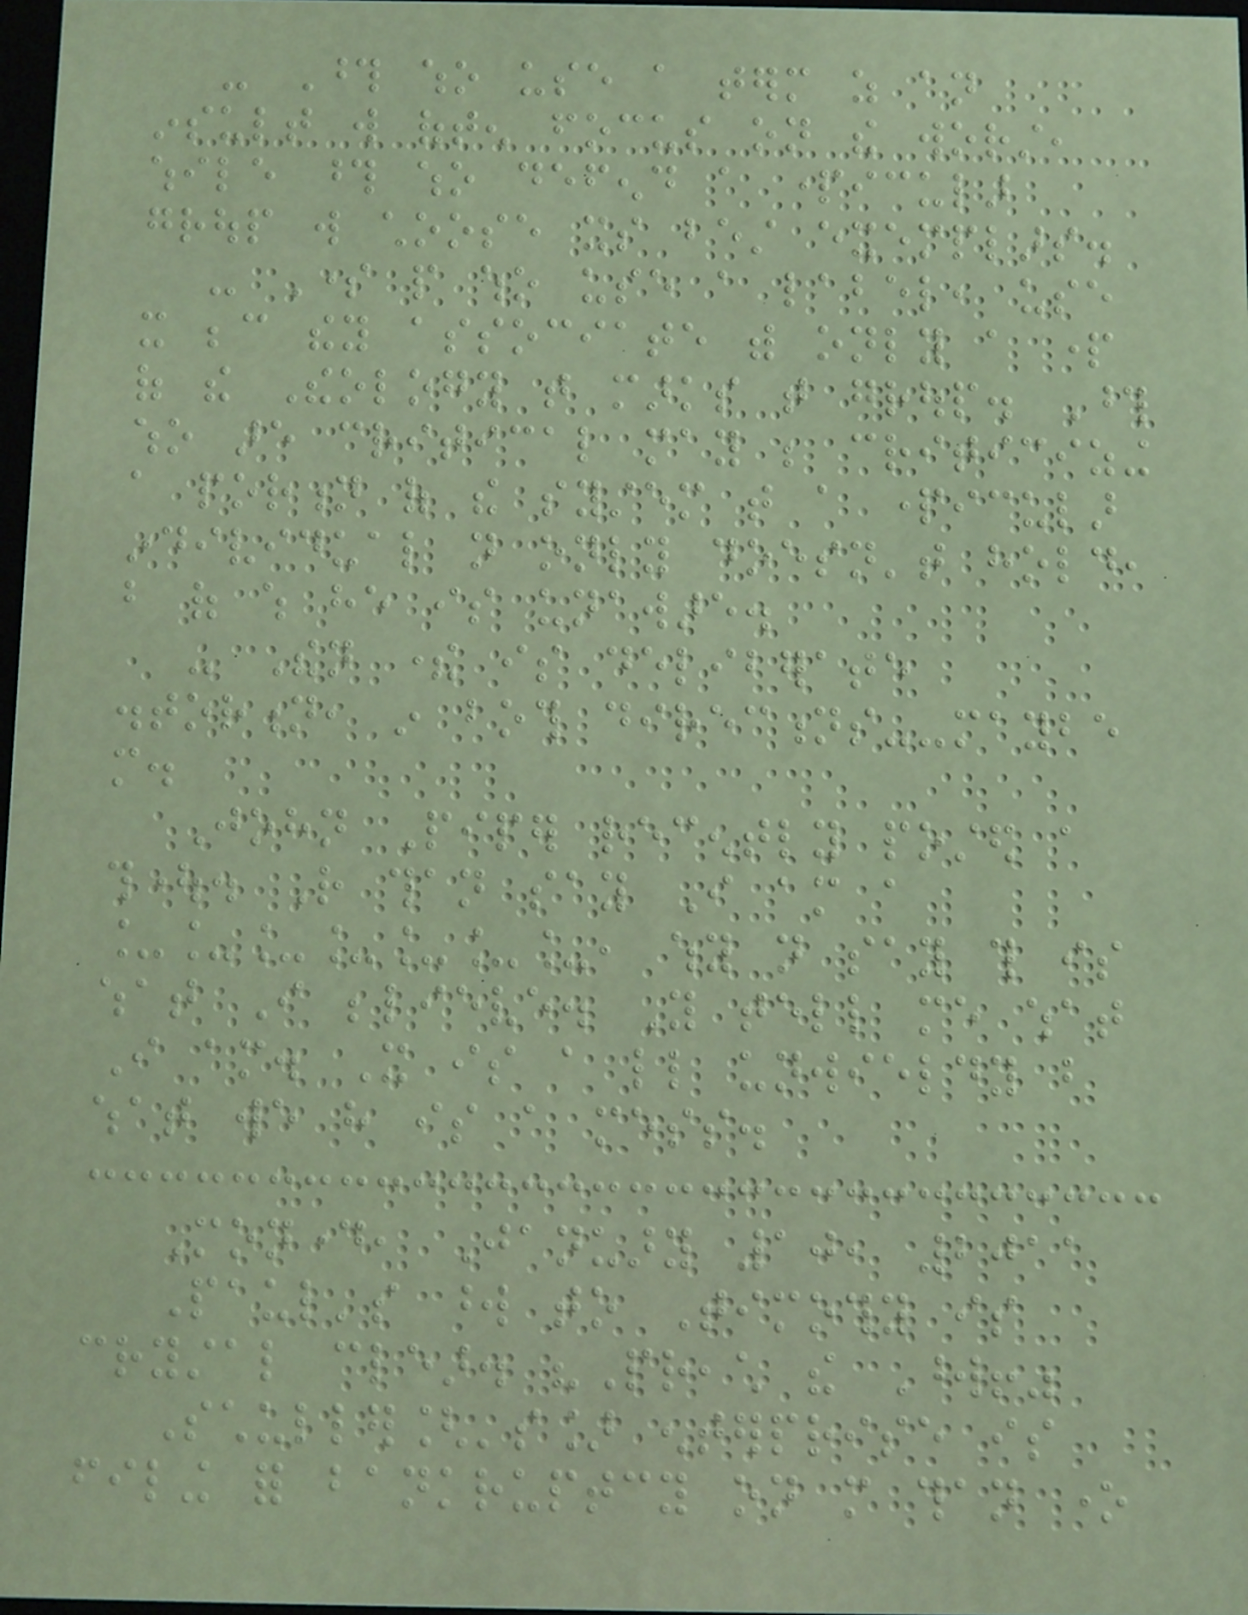- Those who use a term as an
insult will often focus on the worst,
while those who defend a particular
group will choose its best exemplars.
- Some people who use a label, use
it because they associate with only a part
of the Theology that marks that group. Those
who are critical may be criticizing
a portion of the system that a particular
individual not only doesn't hold,
but of which he is unaware.
- Then there is deliberate
distortion, in both directions--maybe
more.
John Piper recently posted a
thought. Rather than say I am a
_______, why not say this is
what I believe. You tell me what
I am. It is a little unwieldy but
what we have is a mess.
Monday, January 10, 2011
Paul's word to Timothy is
crystal clear. "Preach the Word!"
Schuller['s] enterprise is
filing for bankruptcy on more than one
